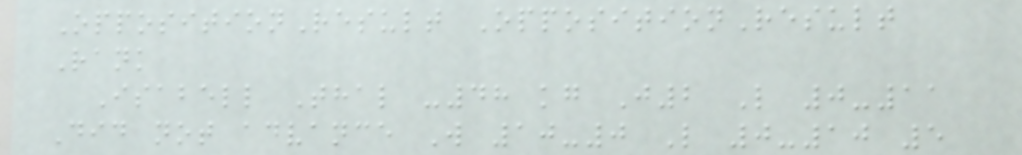OppositionResult OppositionResult
Rank
Isabell Thal -48 kg J2 L 0-11
Did not advance W 10-0 L 0-10 5
